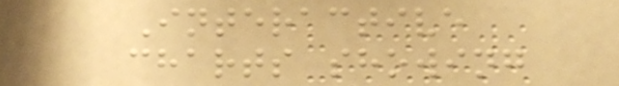Interactive
charts showing
